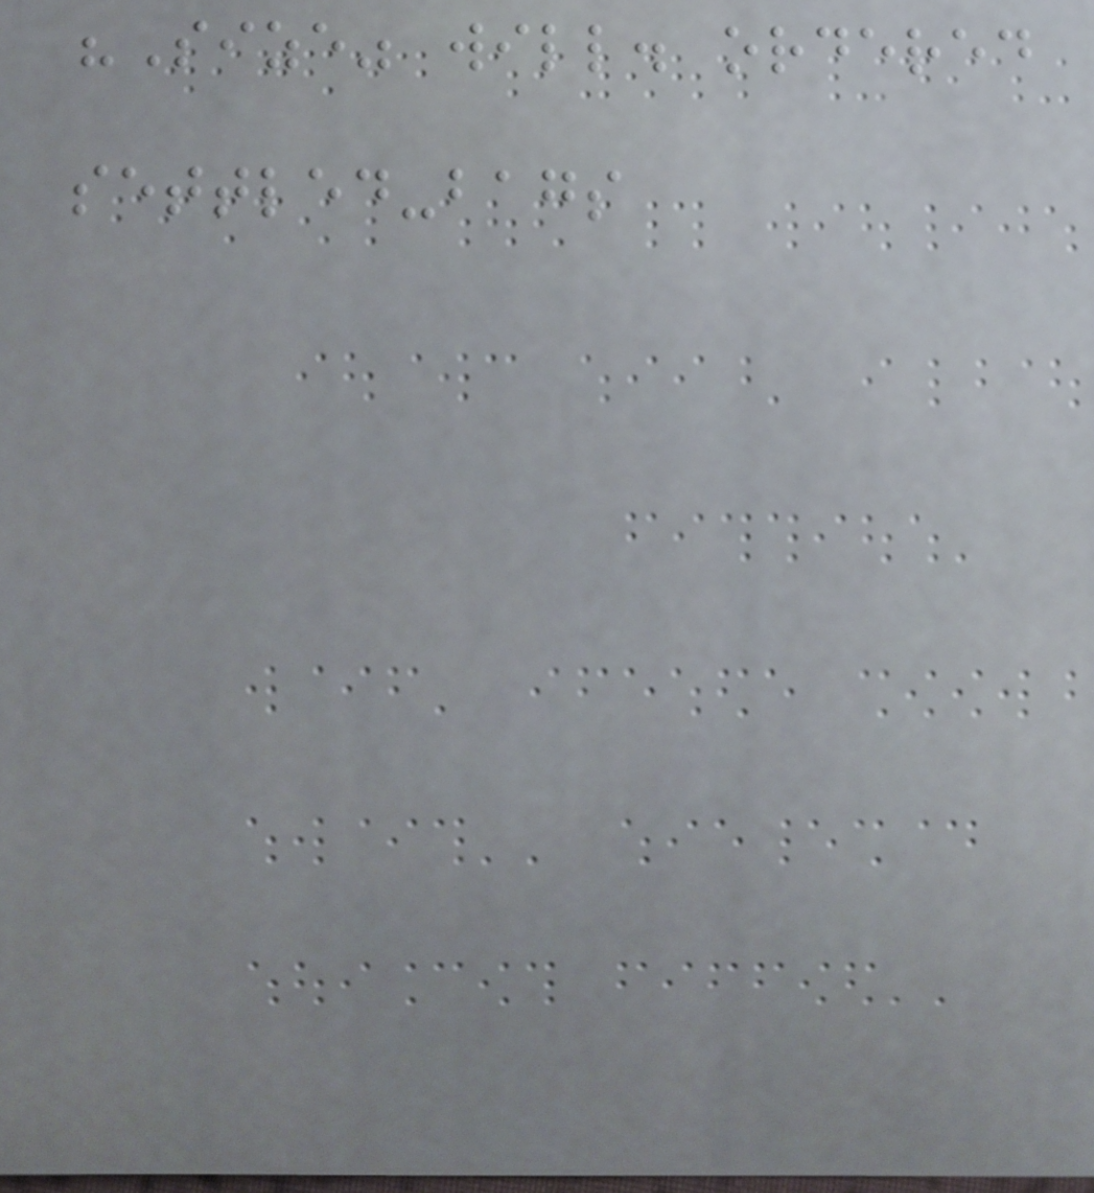"Size" will. ordered
settled-bags
